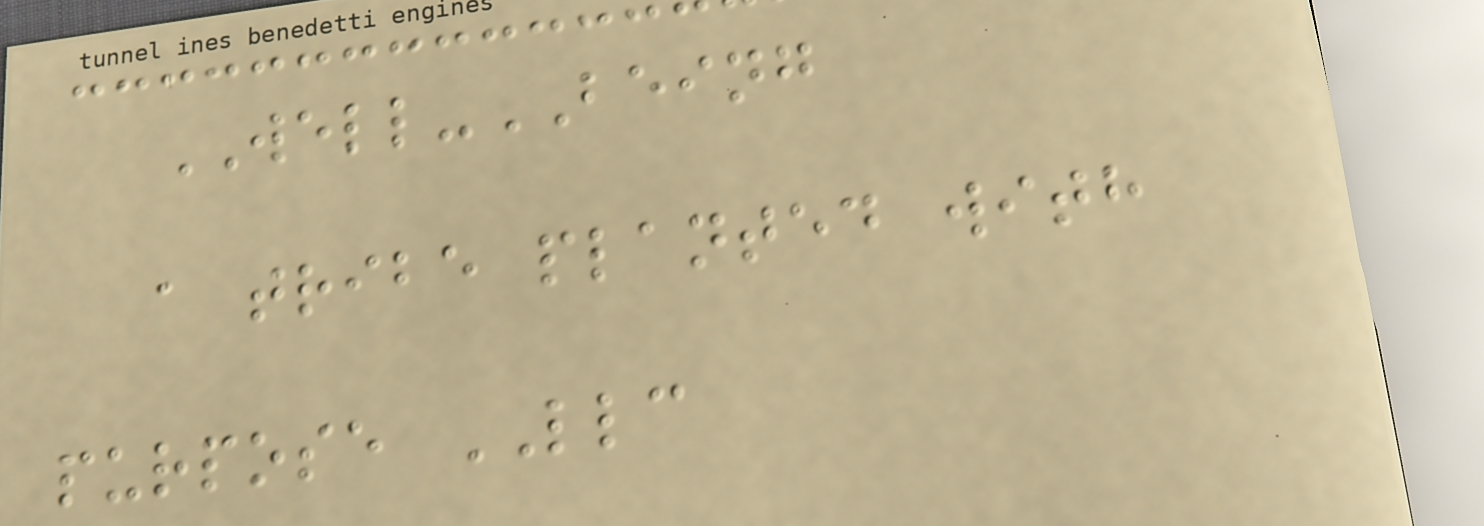WELL-BEING
a tribe planted with
purpose LLC
